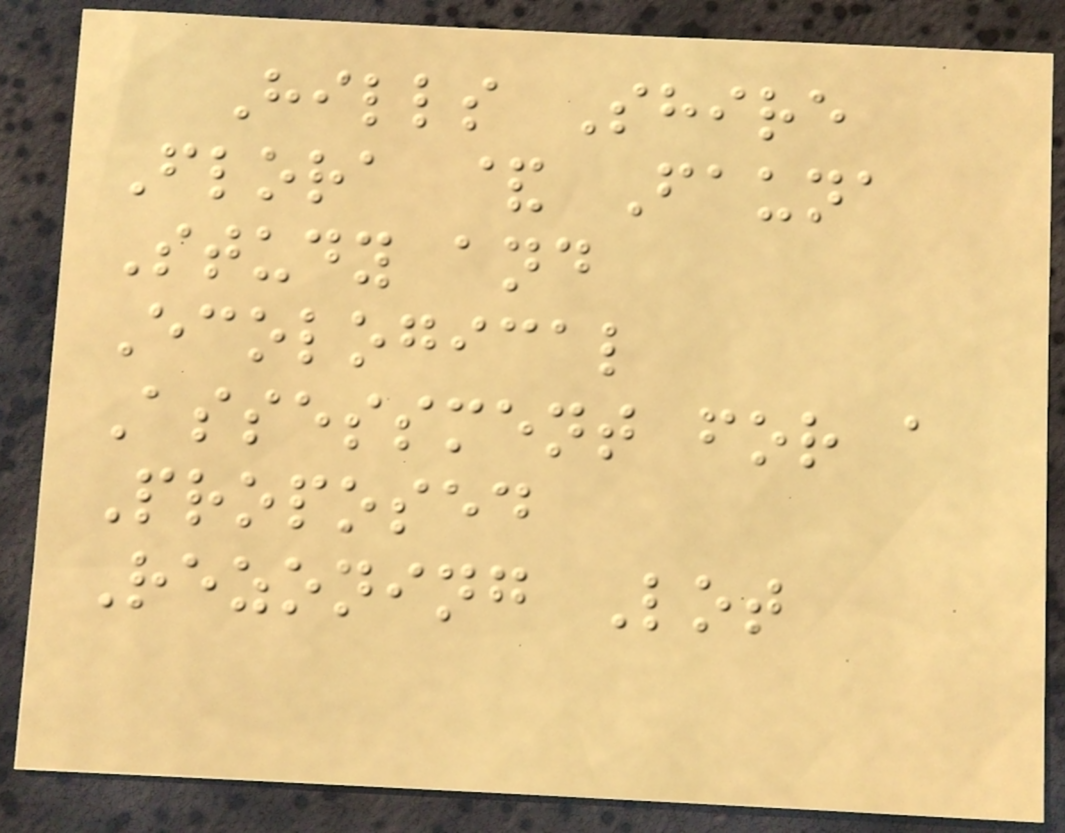Hills Shire
Flora & Fauna
Study and
Ecological
Assessment for a
Proposed
Rezoning Lot
